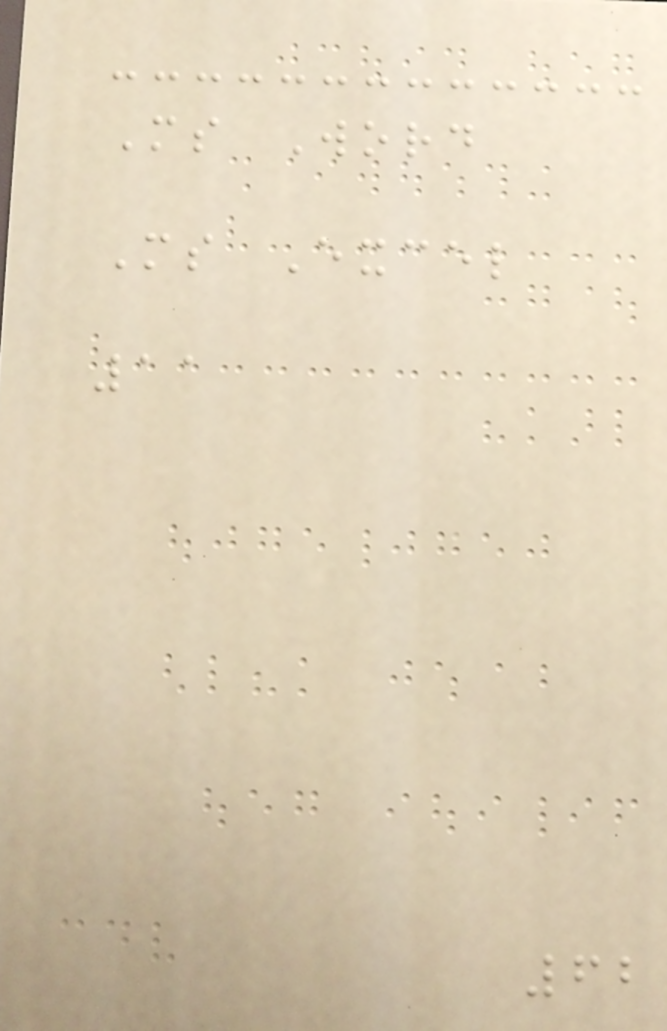Ms Word
Ms Excel
11
62
